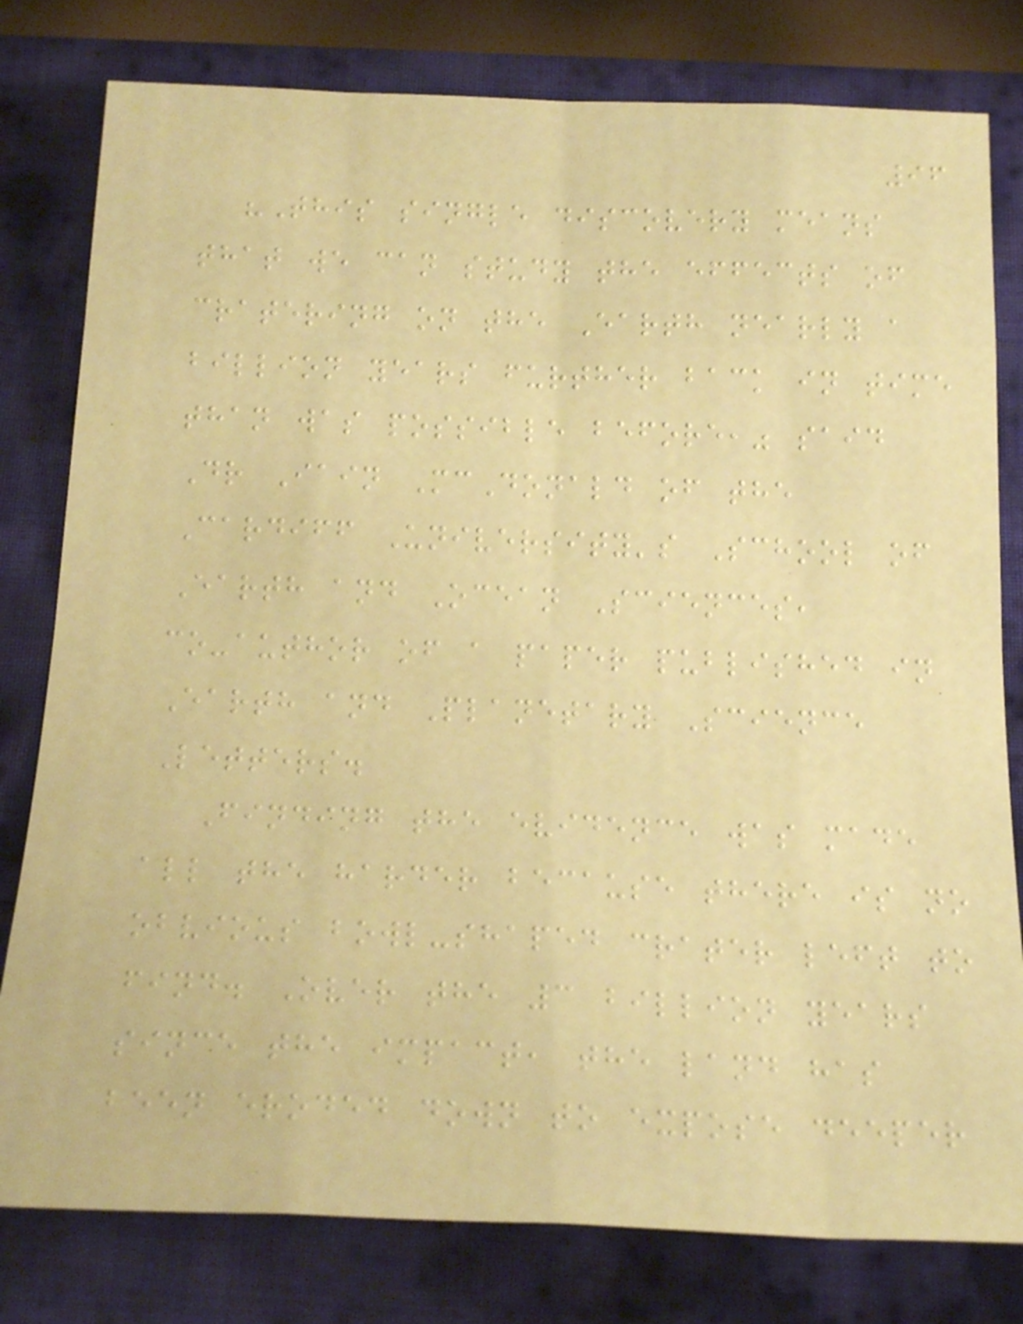96
"This single discovery means
that we can study the effects of
cratering on the Earth nearly a
billion years further back in time
than was possible before," said
Dr Iain McDonald of the
Cardiff University's School of
Earth and Ocean Sciences,
co-author of a paper published in
Earth and Planetary Science
Letters.
Finding the evidence was made
all the harder because there is no
obvious bowl-shaped crater left to
find. Over the 3 billion years
since the impact, the land has
been eroded down to expose deeper
